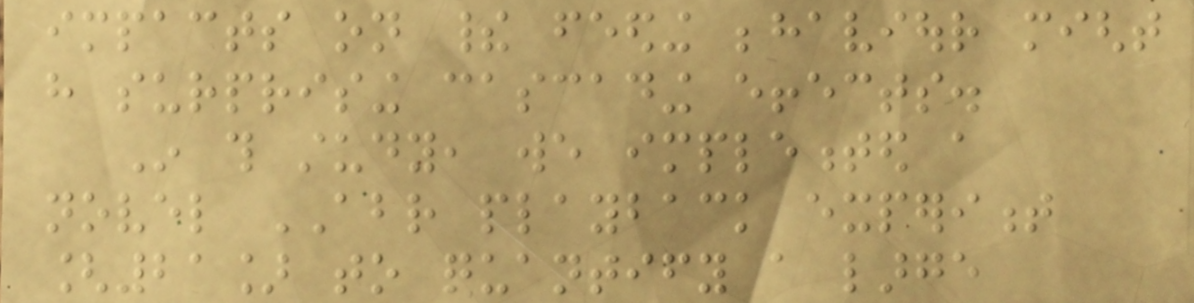impacts on their feeding behaviour might
have surprising cascading effects.
In this study, we implemented a
novel ABR playback experiment
[21] to quantify a large
